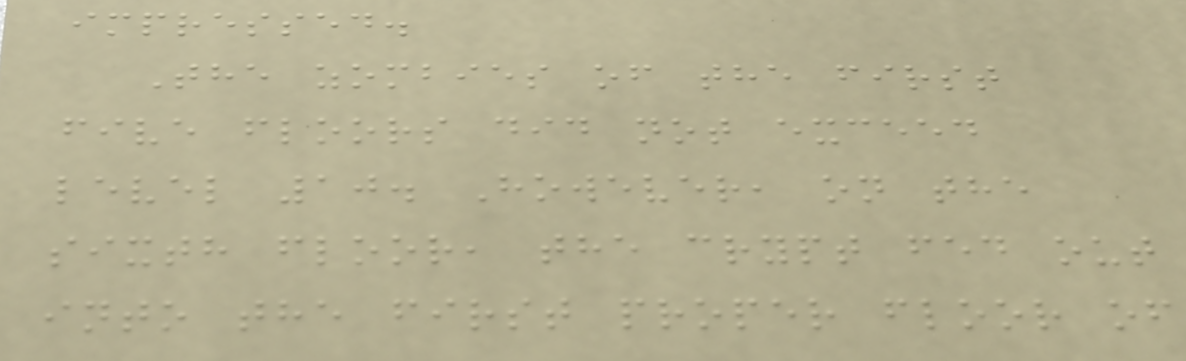impressed.
The zombies of the first
five floors did not exceed
level 10. However, on the
sixth floor, the crypt fed out
into the first proper floor of
